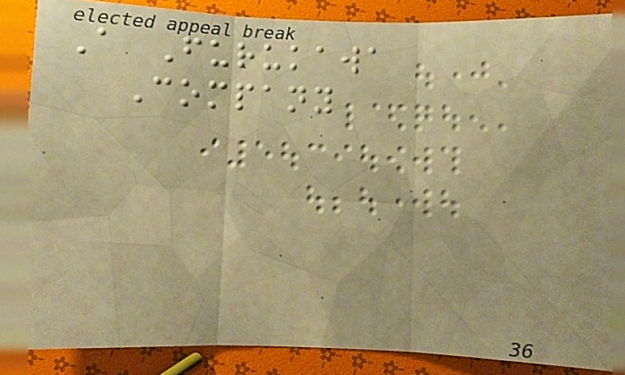A Furukawa
Company
